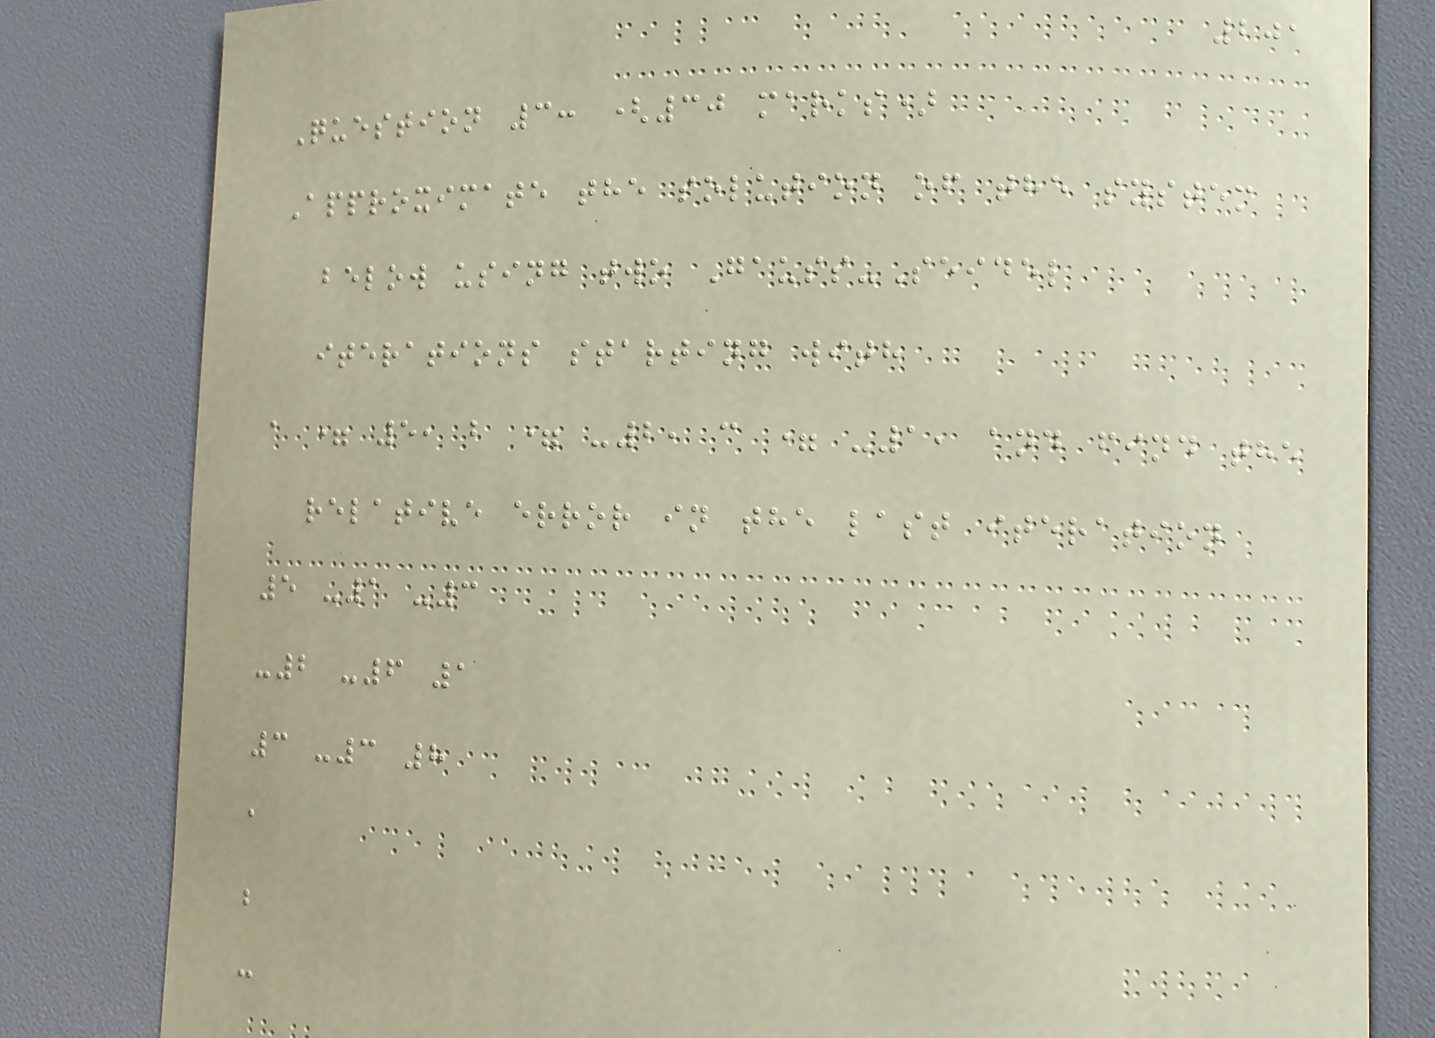201
Question 3: (30 marks)
Approximate the solution of the system
below using two Gauss-Seidel
iterations starting with
a = 5, b = -2, c = -1, and find the
relative error in the last iteration
5 -1 -3
-2 -6 1
3 -3 8
a
b
c
